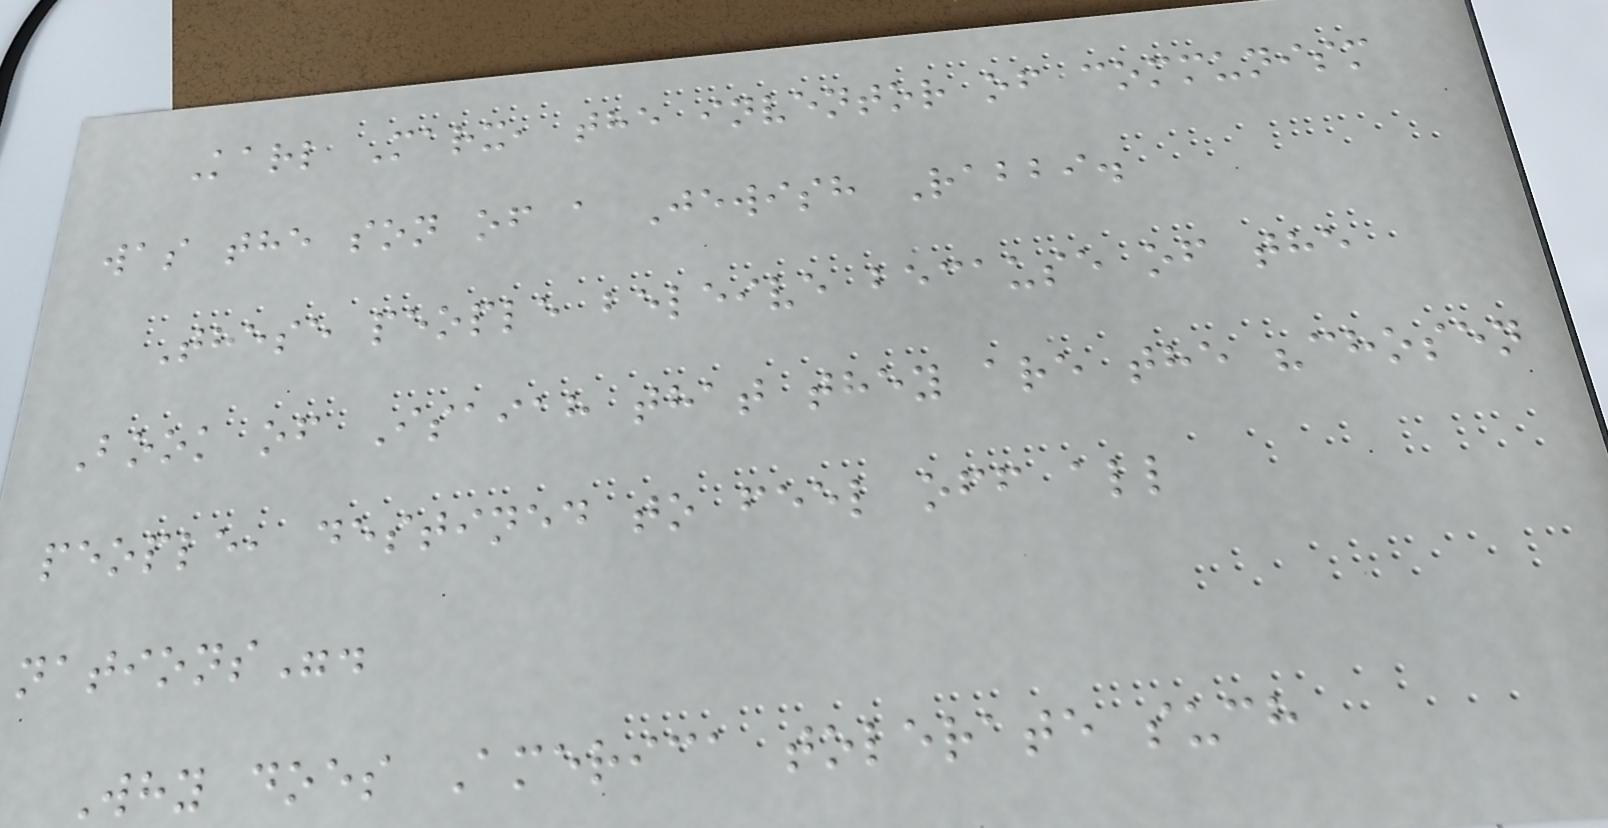Karl Marx, the inventor of communism
was the son of a Jewish Rabbi.
These people beleive because of the
Book of Isaiah that they are the "chosen
people, destined to feel off all
nations".
Why does America tolerate such
